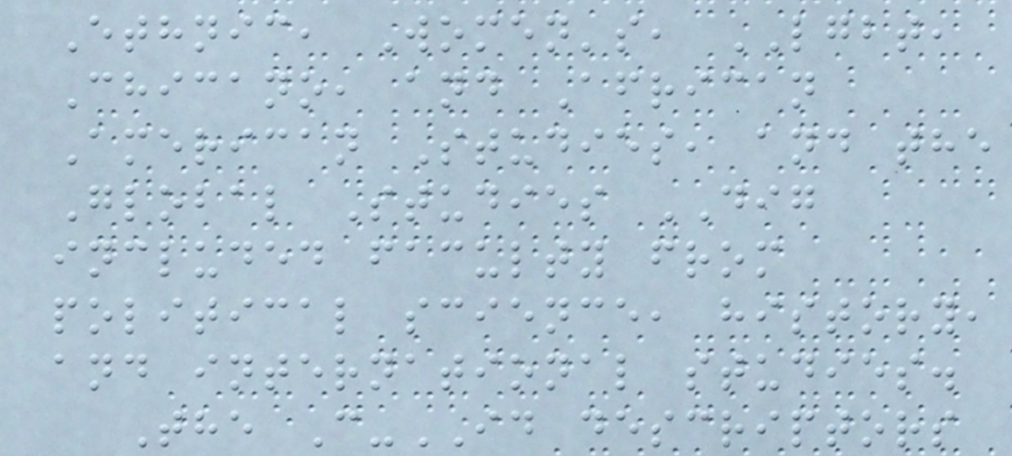Ethnic, Women's, LGBT,
Chicano, and African
American Studies, and the
Global Studies DIG
included faculty from
political science, history,
and international studies.
The C-ID descriptors
